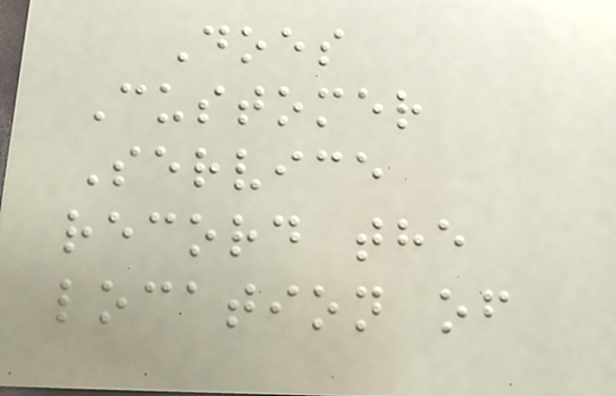Does
Customer
Service
record the
location of
